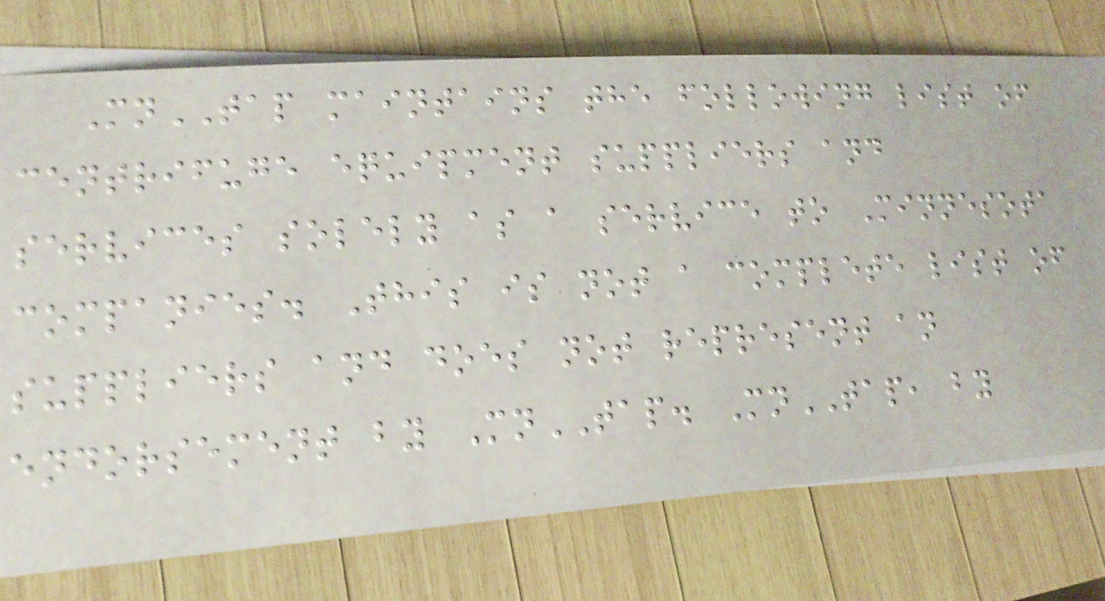MnTAP maintains the following list of
centrifuge equipment suppliers and
services solely as a service to Minnesota
companies. This is not a complete list of
suppliers and does not represent an
endorsement by MnTAP. MnTAP, by
